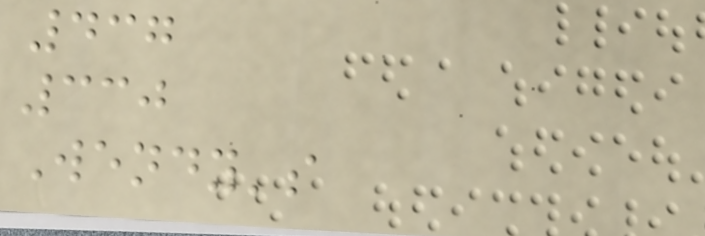437
330
Wendy's
